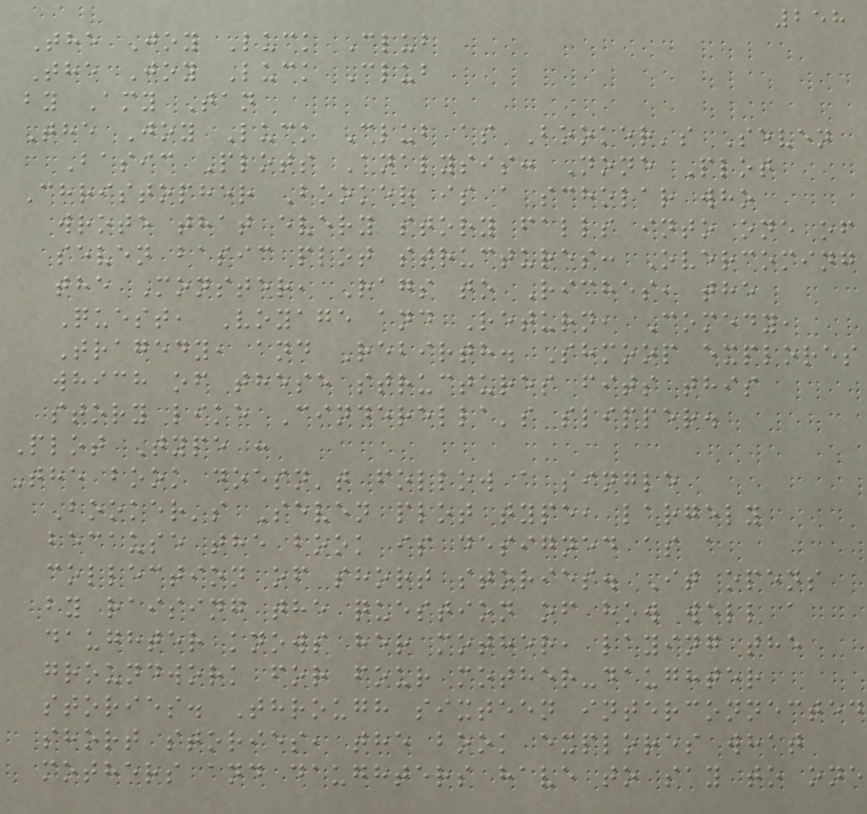258
The Joy Luck Club
The Joy Luck Club
by Amy Tan
The Joy Luck Club as Booker's Seven
Basic Plots Analysis: None Plot
Christopher Booker is a scholar who
wrote that every story falls into one of
seven basic plot structures: Overcoming
the Monster, Rags to Riches, the
Quest, Voyage and Return, Comedy,
Tragedy, and Rebirth. Shmoop explores
which of these structures fits this
story like Cinderella's slipper.
Plot Type :
The book doesn't follow a single
Booker's Seven plot type, largely
because the book is designed as a
collection of short stories. It opens
by raising the question of how well a
daughter knows her mother, laying the
groundwork for four mother-daughter
stories. Through sixteen interconnected
short stories, the book explores what
mothers and daughters have to say to one
